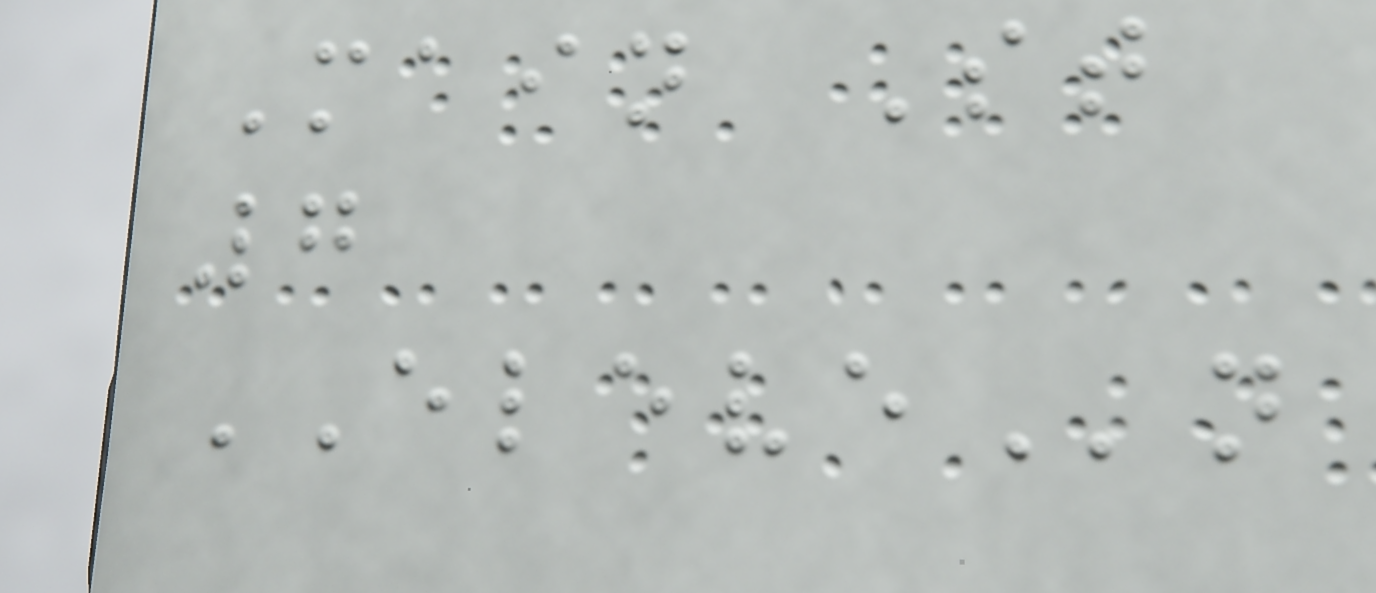Main St
7
ELEVEn
